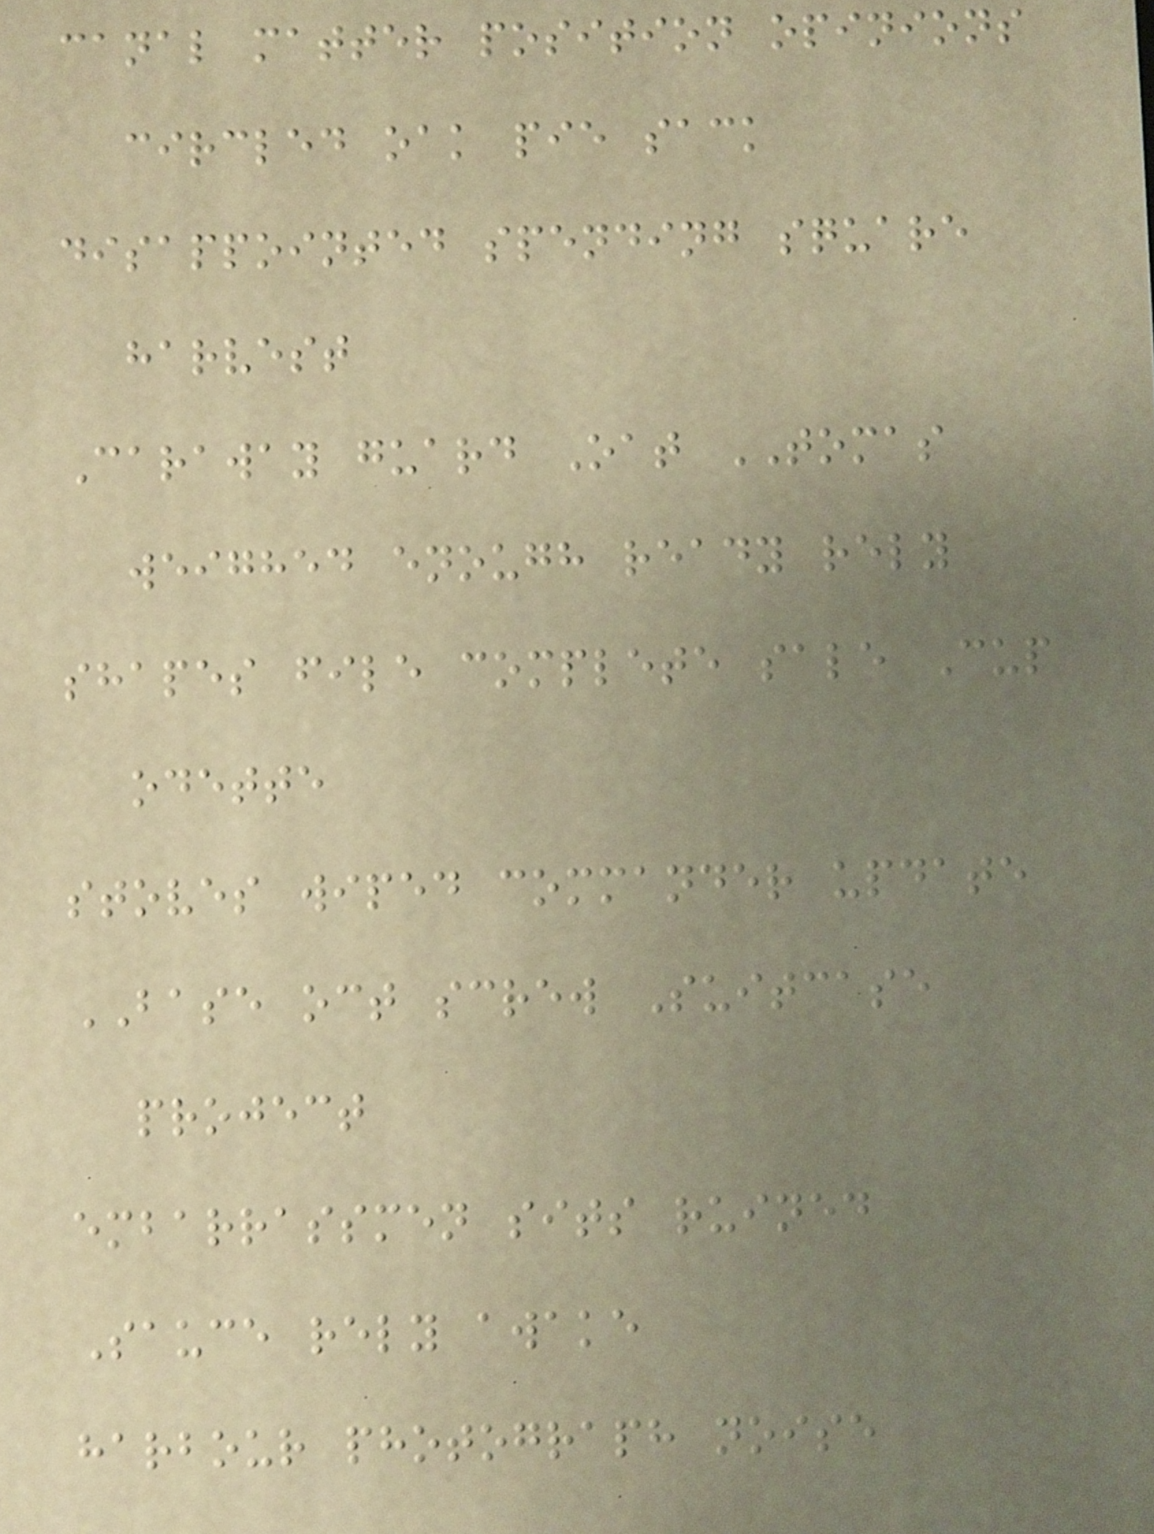canal matter position opinions
circled oak pie sack
disappointed spending square
harvest
Caraway guard Oat TOMAS
weighed enough ready rely
shapes file complete sale Cup
odette
stoves wiped commander update
BASE oct screw Suitcase
project
embarrassmen sits ruined
Sauce rely awake
harbour photograph noise
